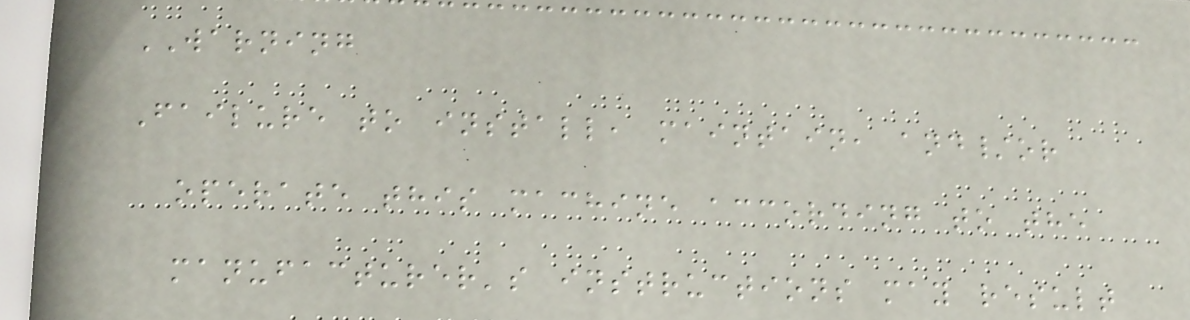WARNING
Failure to install, maintain, and/or
operate this machine according to the
manufacturer's instructions may result
